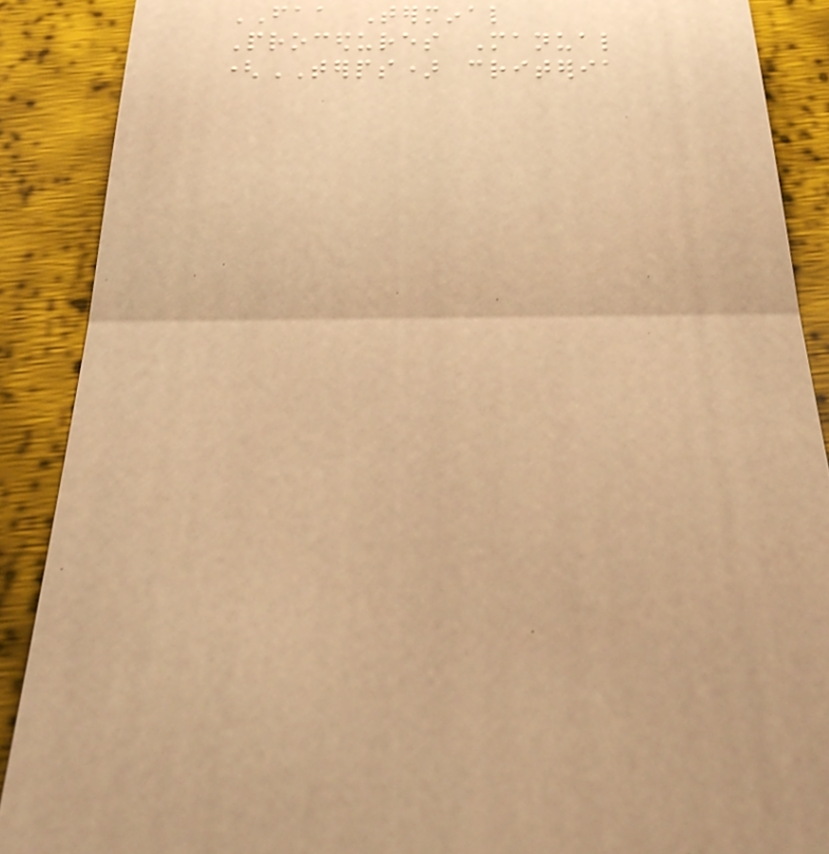FAA Terminal
Procedures Manual
(TERPS) criteria
